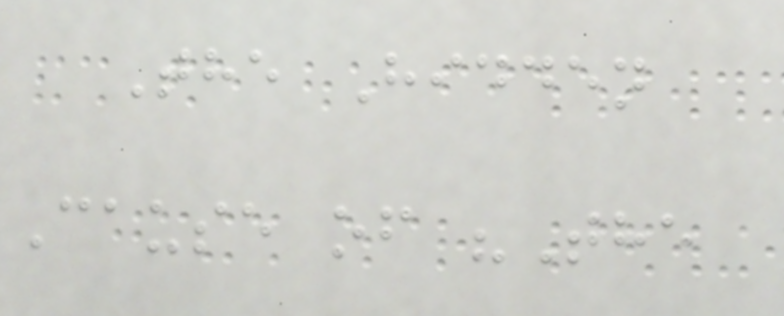The Hidden
Cause of "The
